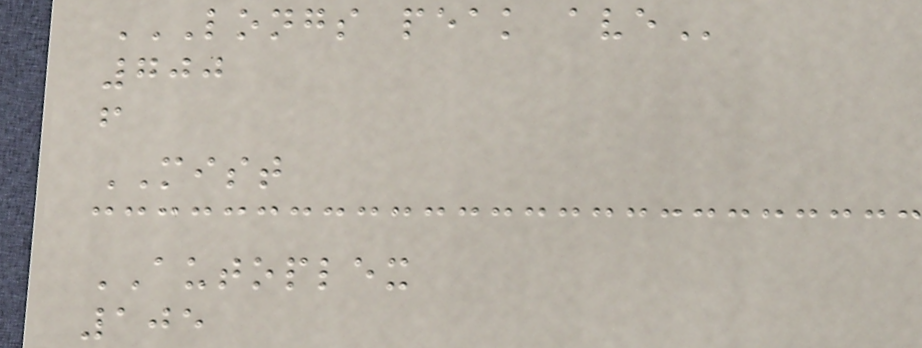LONGS PEAK AVE
700
f
MIST
AUTOPLEX
105
